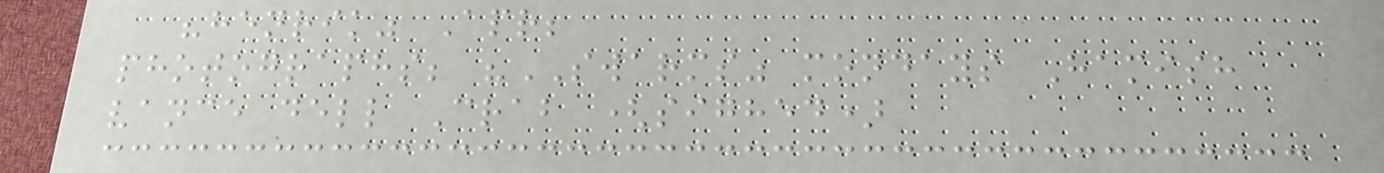"henrik" Apr;
photographs; "SWARMS" mondays Hamish
vance dell Crab (sighed)
